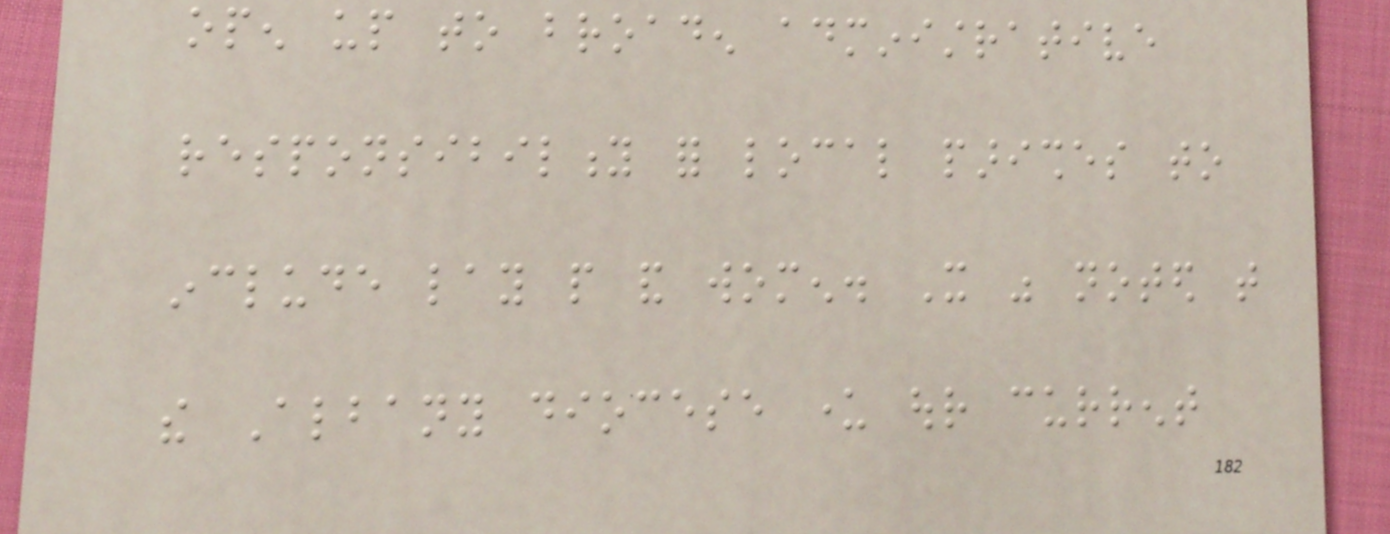open up to broaden administrative
responsibility for local parishes to
include lay people and women. It was noted that
the Albany diocese under our current
